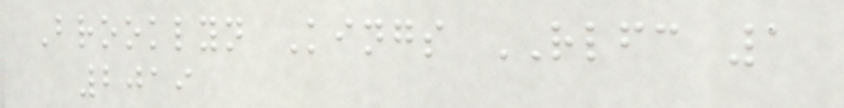Brooklyn Kings RLFC 1
2019
